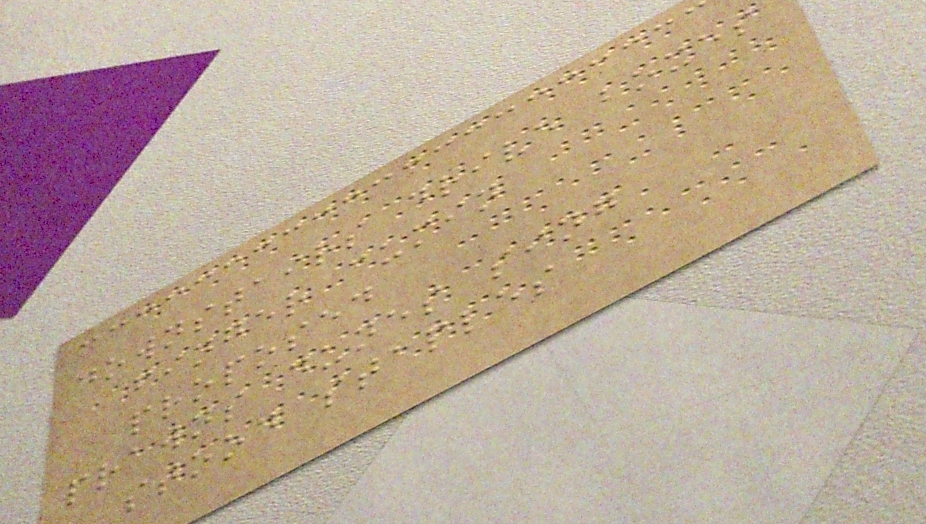downstairs drive boxes
finger cumin
proposed
prawns dunes sing
stood staples
